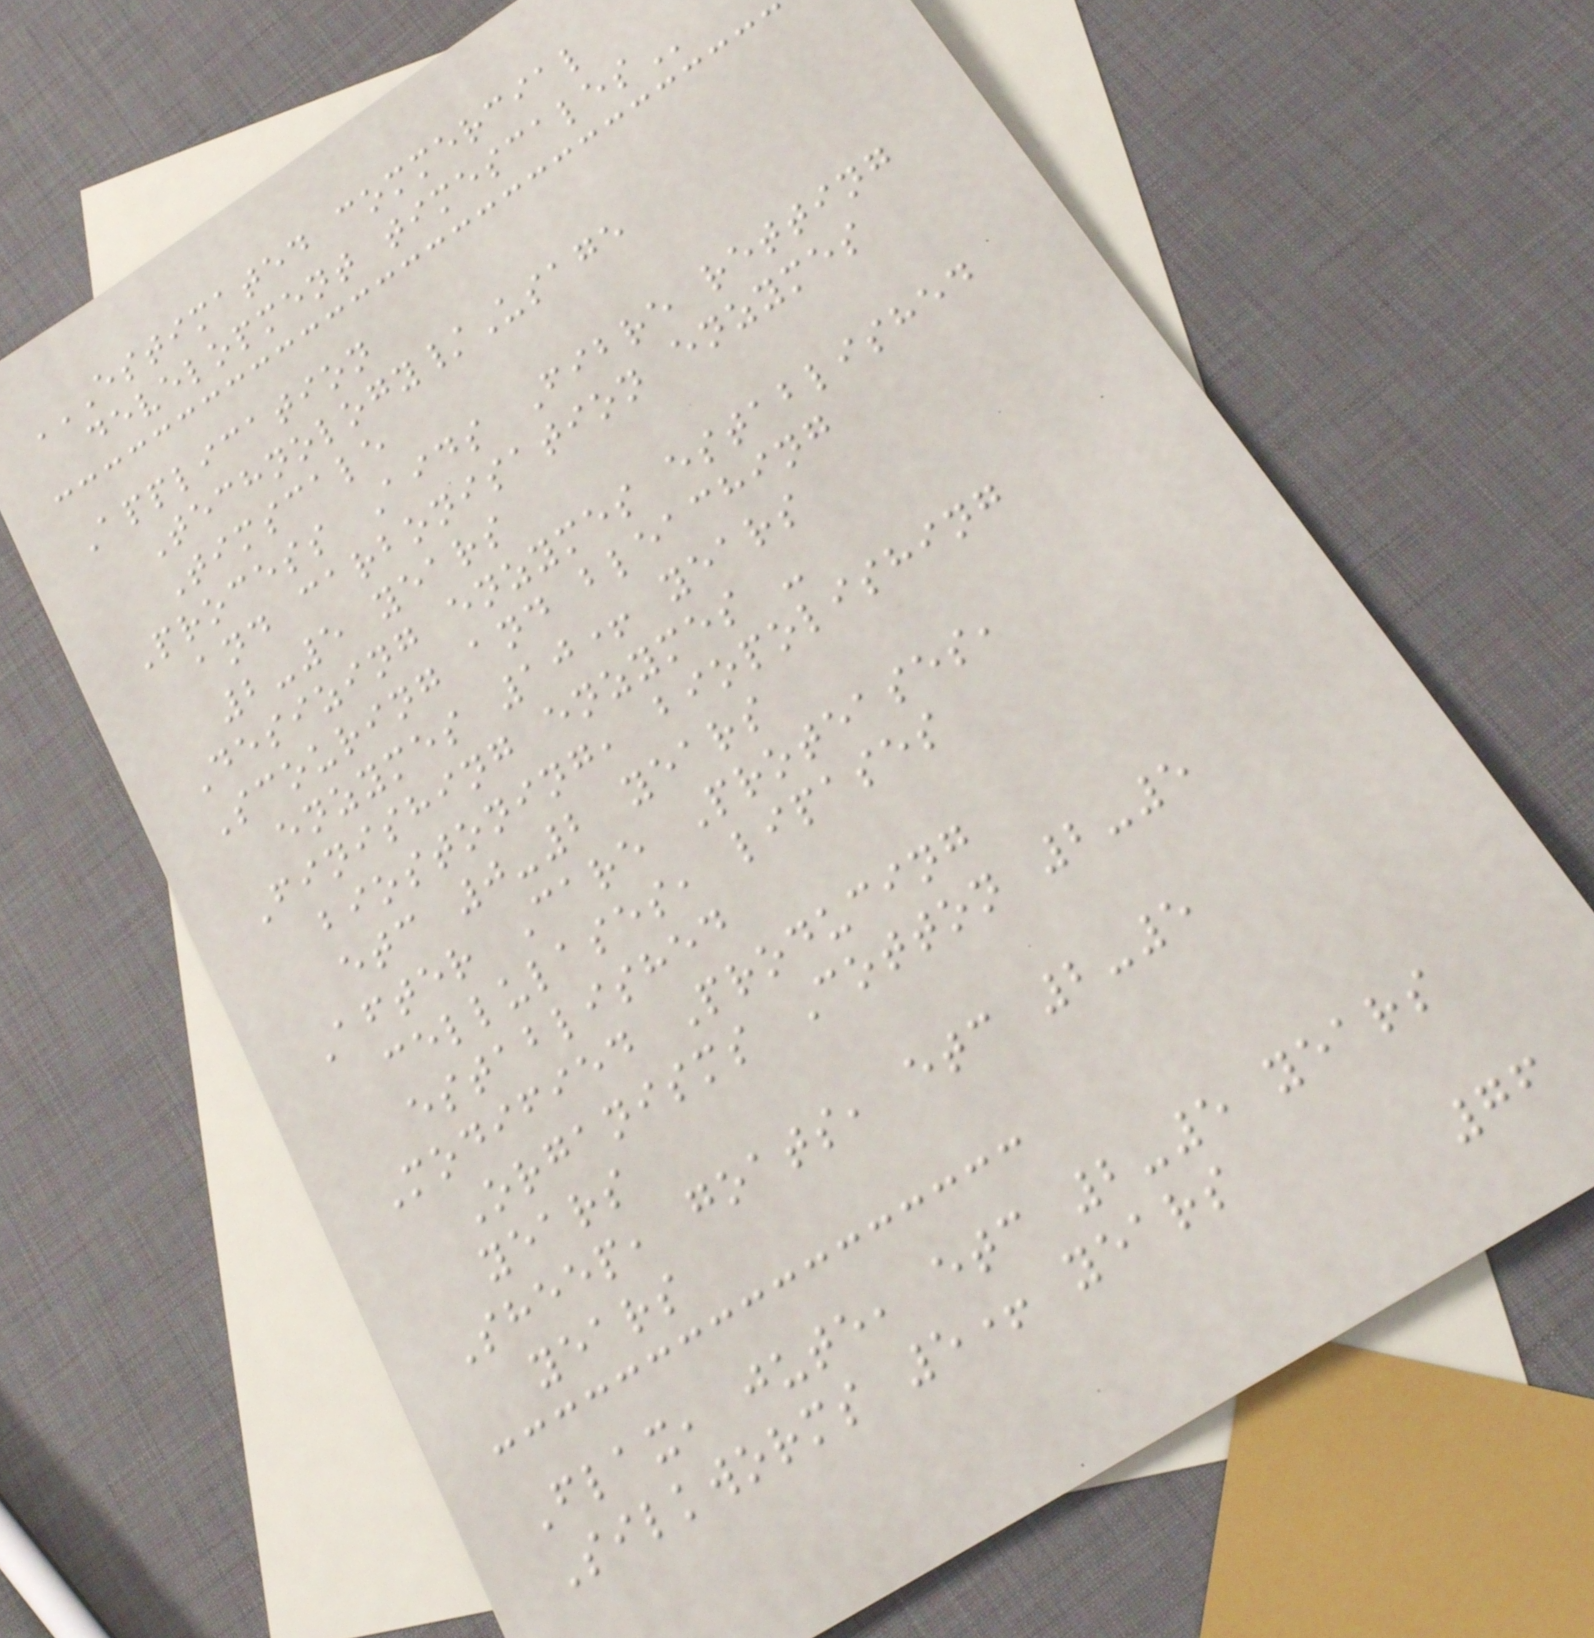ESTIMATED COMMERCIAL
DEVELOPMENT TIMESCALES
Application
Technology/Usage
Timscale
Process Aids Fibre retting
and carbonisation enzymes
2-5 years
Desizing enzymes established
Scouring and bleaching
enzymes 10+ years
Finishing enzymes -
biostoning, biopolishing
etc 0-2 years
After Care Proteases,
cellulases, lipases
established
Modified Producing
Organisms Cotton 2-5
years
Sheep, goats, etc 2-5
years
Flax, jute, etc 2-5 years
Silkworms 5+ years
76
